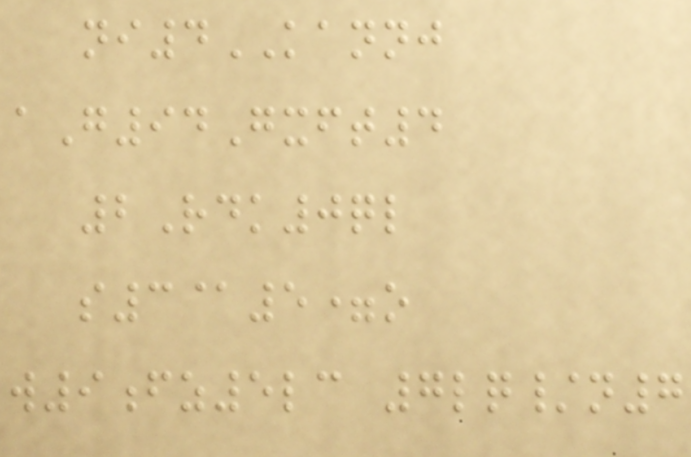ni4KANNJ
aG94Gxft4
2Rdk0ql
s3@5=o
w9fz5lc 7lq/n7
